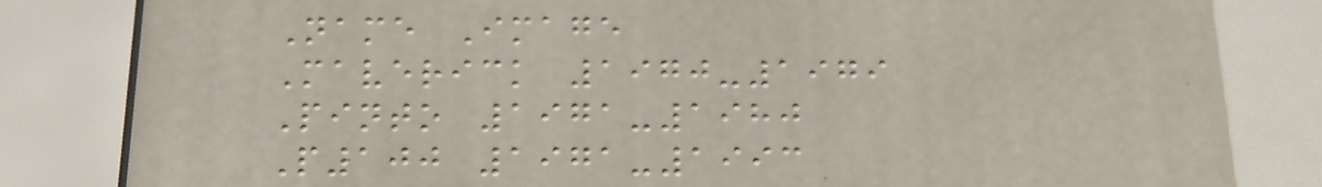Name Image
Maverick 1970-1979
Pinto 1971-1980
P100 1971-1993
